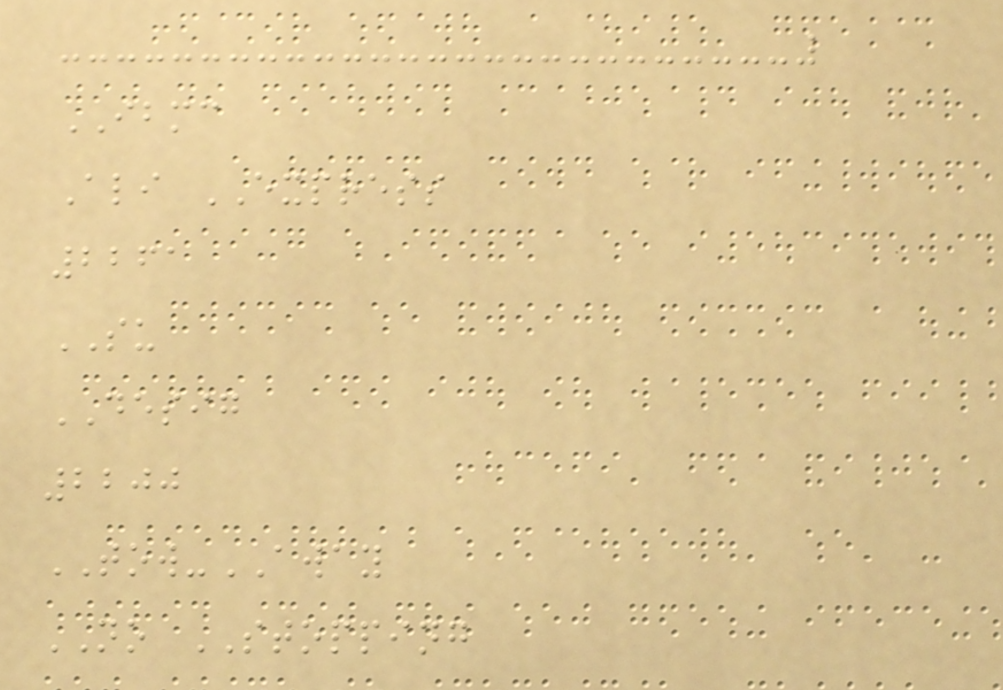IBMC
Ali EXPRESS
2261
SU
DESIG
2200
TOW-AWAY
NO STOPPING
